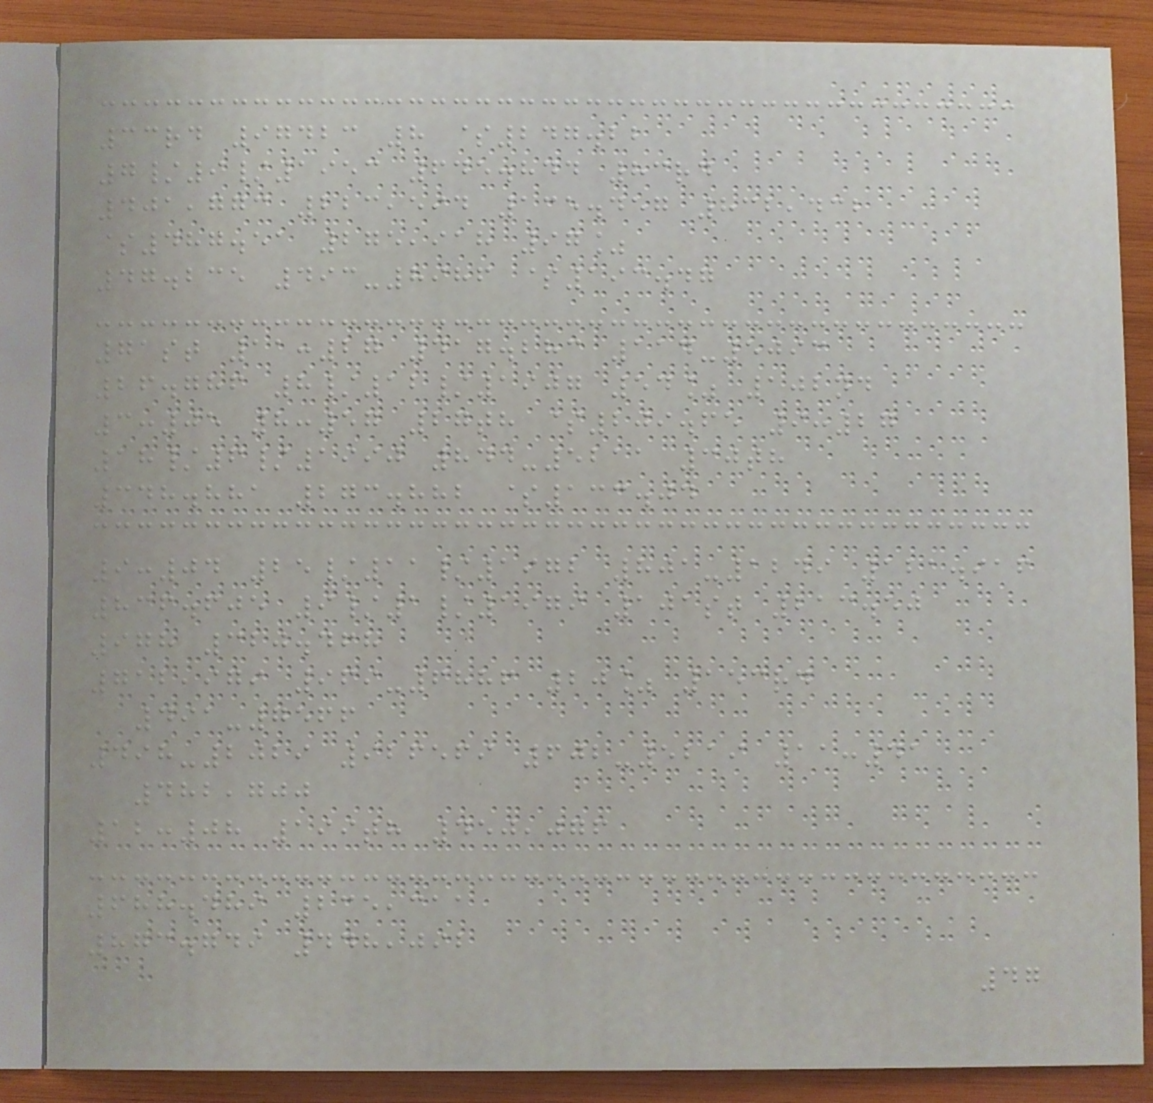33rd 97423 8 $247.22
7/9/1953 645.844 83rd
401,773 223,594 135.457 832,432
$487.51 275,918 97%
47.235 493-8986 $193.47
71st 11:27 417.283 114-5093
26.786 8/12/1907 54% 102nd
3:05 8:57 27th $209.65 9:27
18/6/1990 844-5211 30th
348.881 273.882 $133.04
9:04 25/11/1972 801-1249 121.916
836.605 9/1/1979 101st 213.50
978 320.468
712,979 969-6886 20% 153rd
491-7566
498-2029 926569 602-5219 11:41
482,700
12:08 199th 450,076
688.489 235,311
873.749 448,092
47
